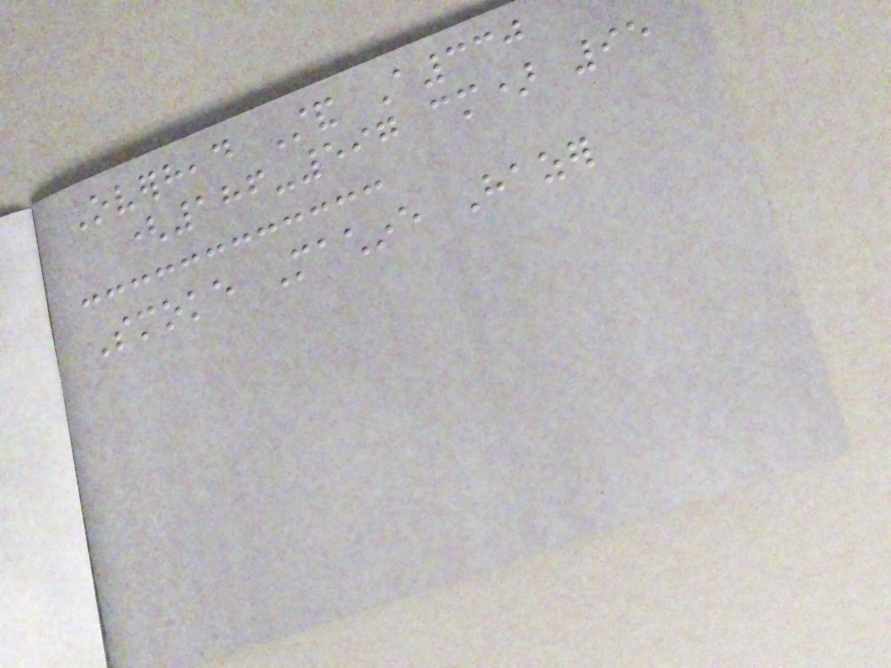Overhead Stand A330
(186-597 cm) 95
Smoke Machine Hazer
